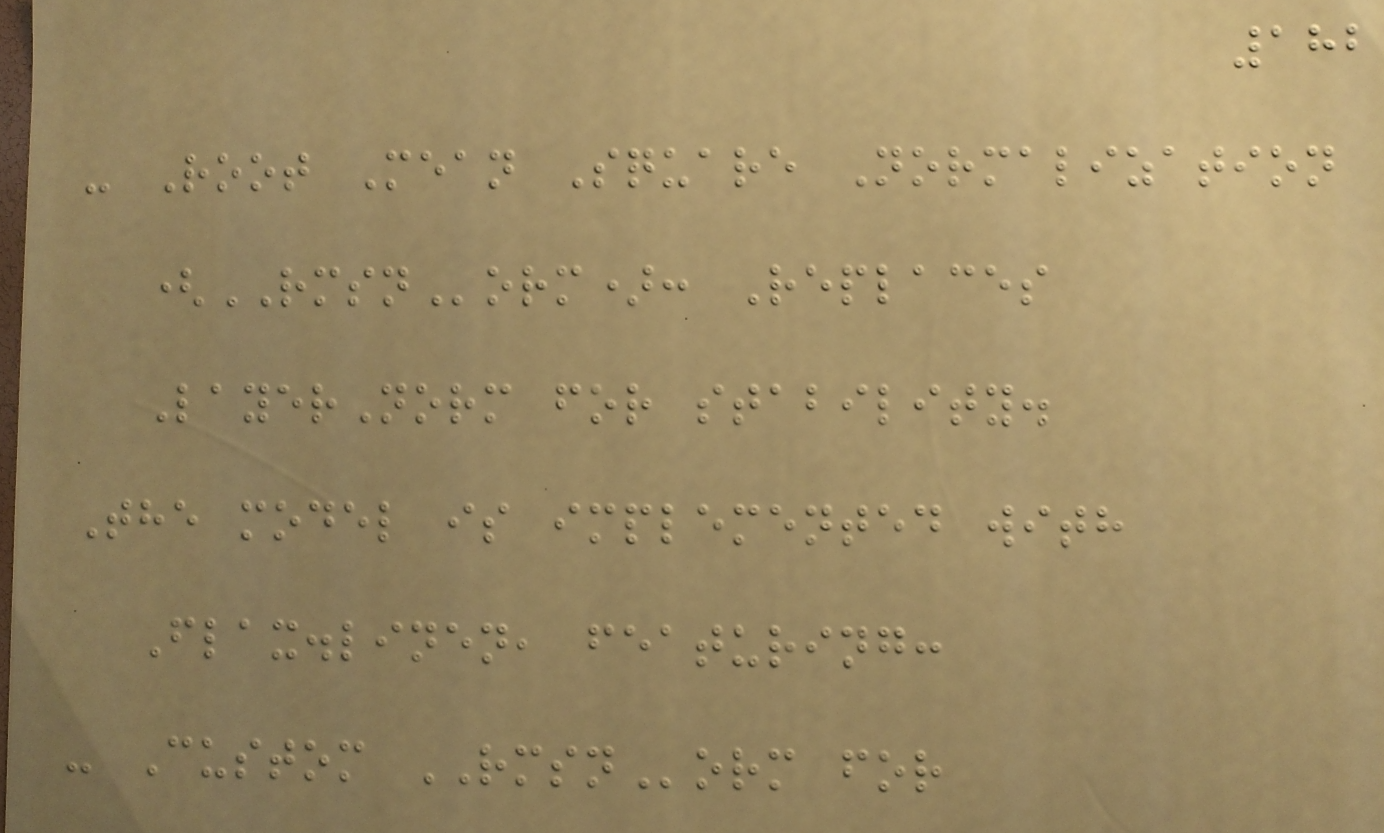182
- Root Mean Square Normalization
(RMSNorm): Replaces
LayerNorm for stability.
The model is implemented with
Flax.linen, featuring:
- Custom RMSNorm for
